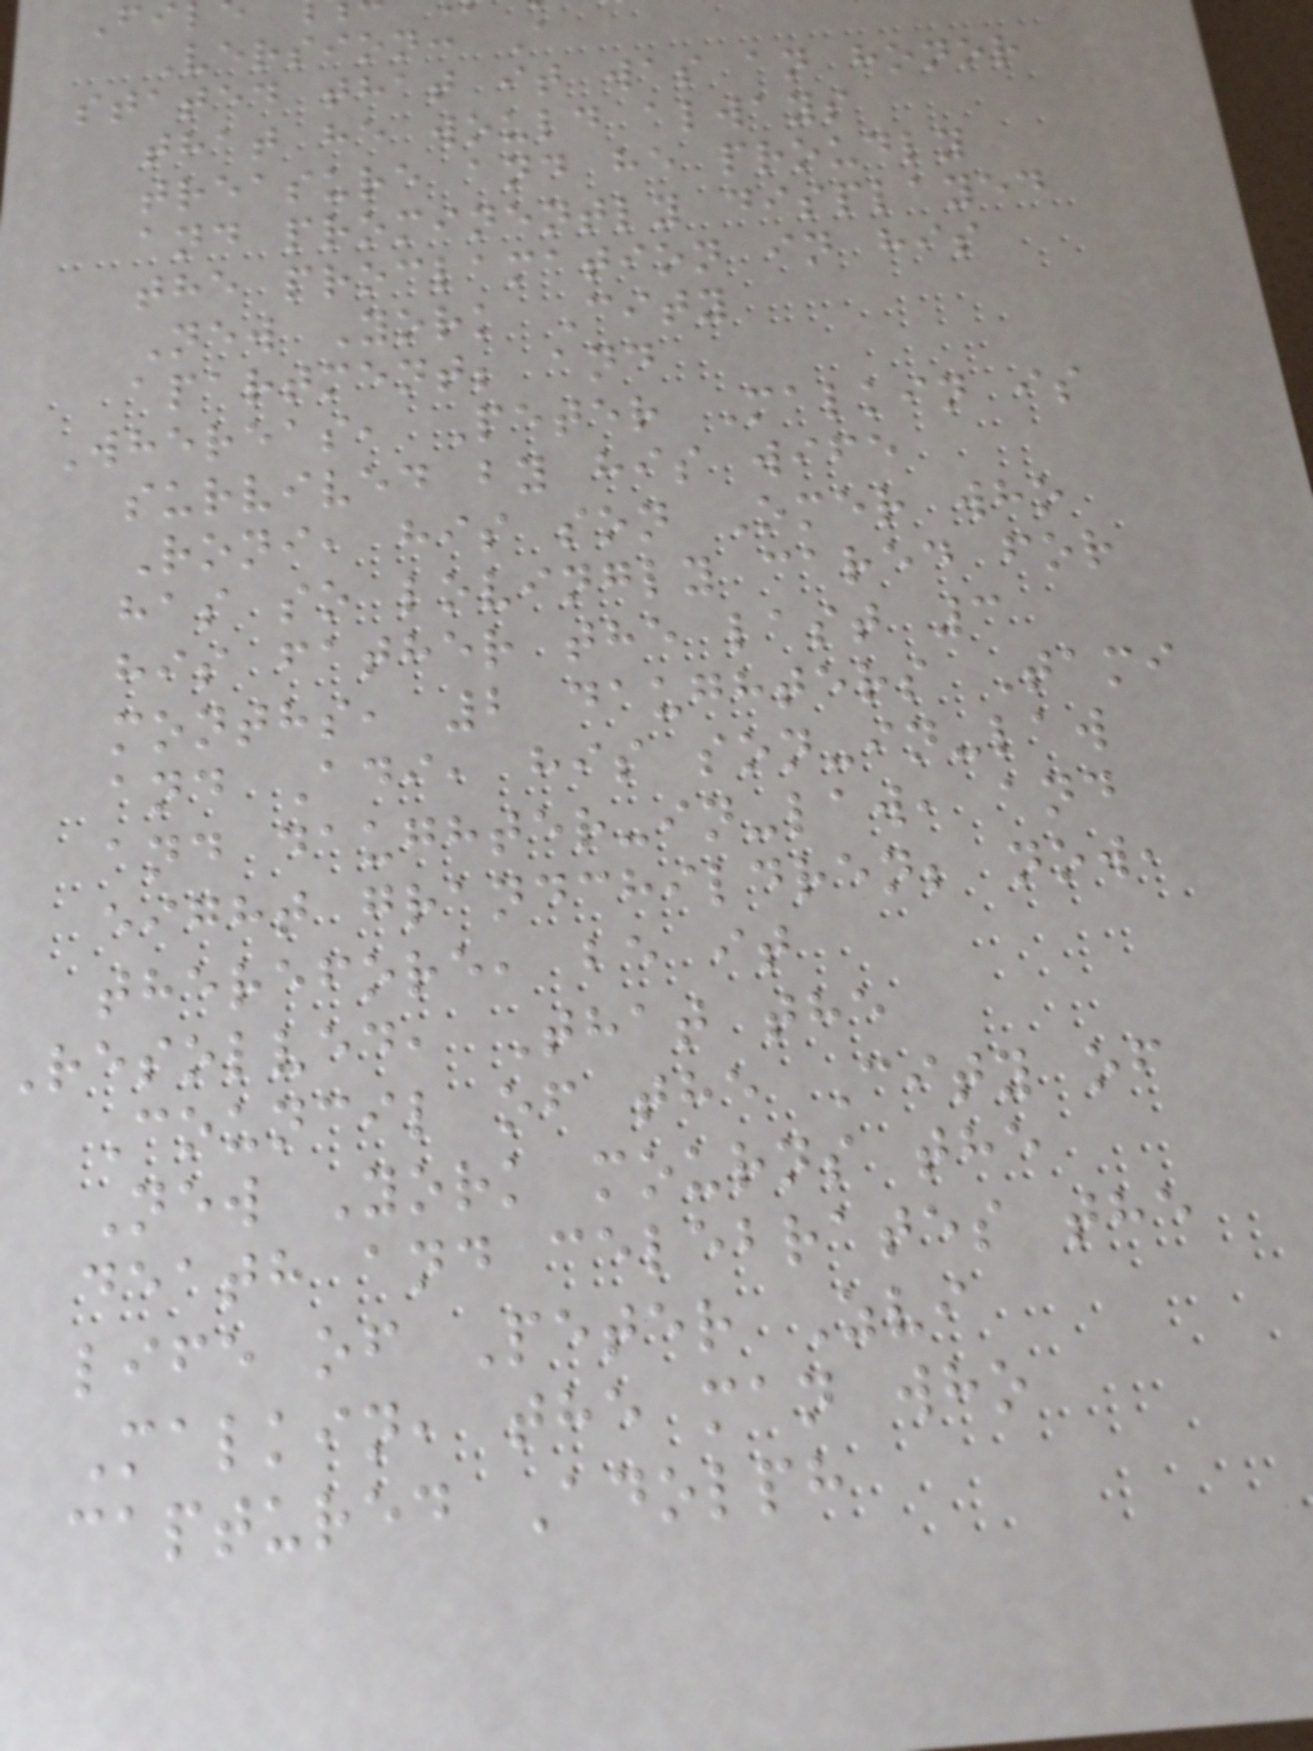Version: A
stated that it was an honor
that he would always
treasure and he proudly
and prominently displayed
the proclamation in his
New York City
apartment; and
Whereas, Peter Malkin is
survived by his wife
Roni, his son Omer who
has so lovingly cared for
his father the last 3
months, 2 daughters Tami
and Adi, his son-in-law
and daughter-in-law, and
eight grandchildren; now,
therefore, be it
Resolved, That the
Council of the City of
New York mourns the
death and celebrates the
life of Peter Zvi
Malkin, the man who
captured Adolph
